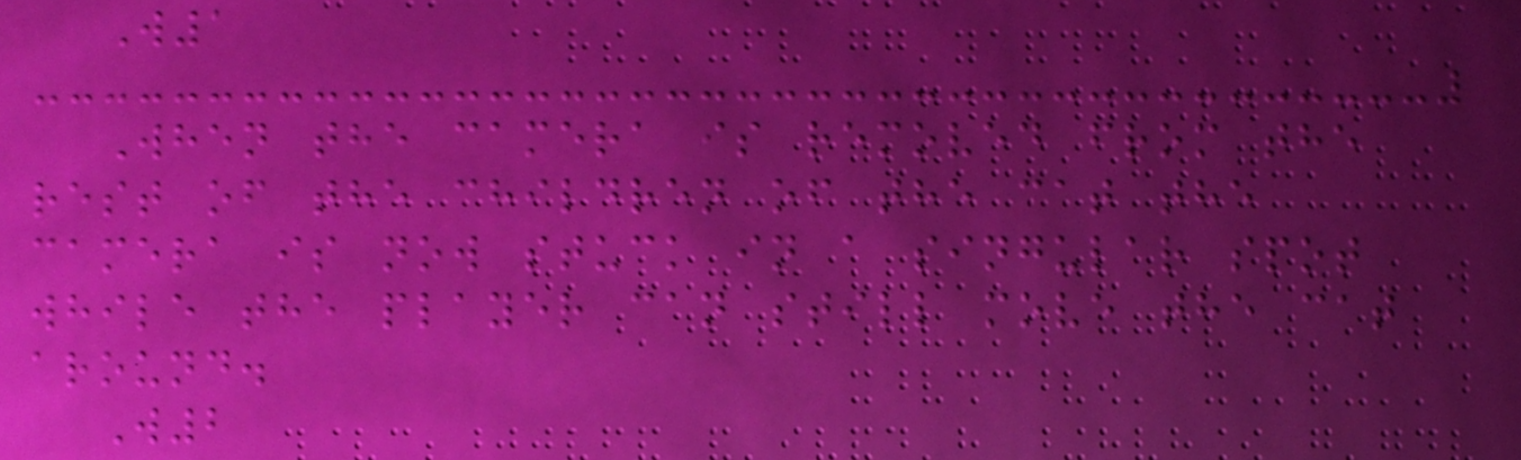W1
When the camera is removed from the
rest of the children of the cat the
camera is now stuck in a singular spot
while the player can still move the cat
around.
W2
